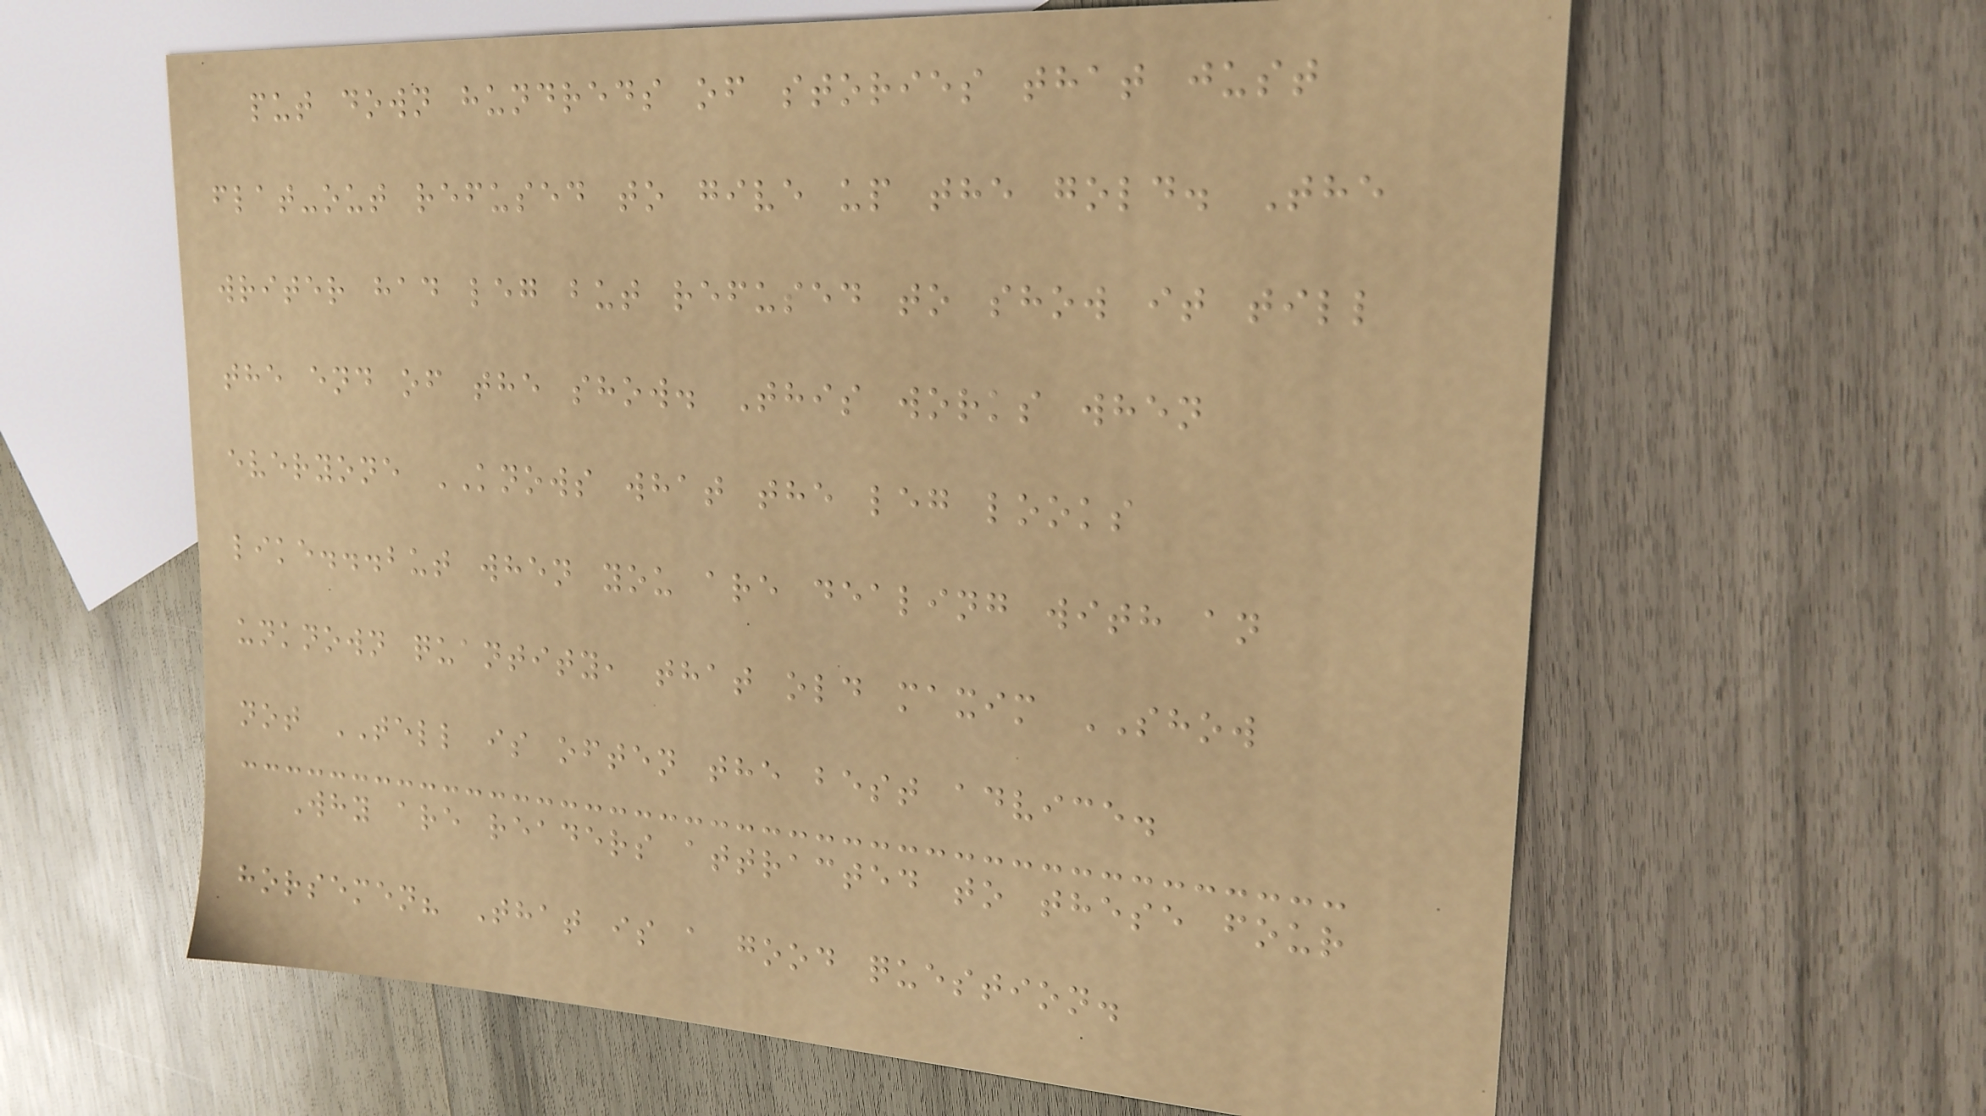put down hundreds of stories that just
flat-out refused to give up the gold. The
writer had leg but refused to show it till
the end of the show. This works when
everyone KNOWS what the leg looks
like...but when you are dealing with an
unknown quantity, that old maxim SHOW
not TELL is often the best advice.
Why are readers attracted to these four
horsemen? That is a good question.
